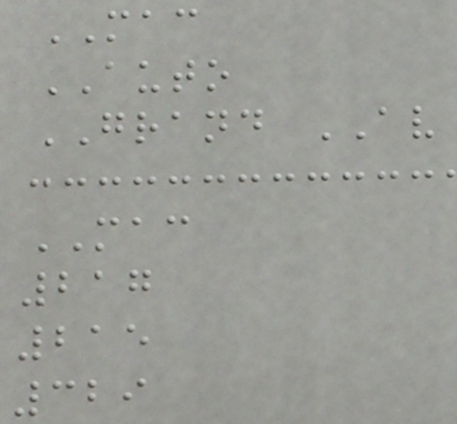MAC
AUTO
GRAND AV
MAC
217
215
329
